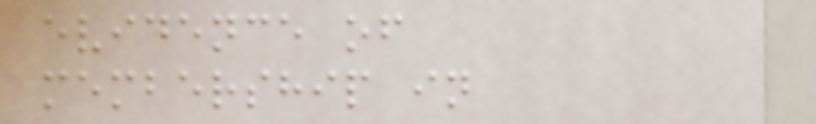evidence of
membership in
